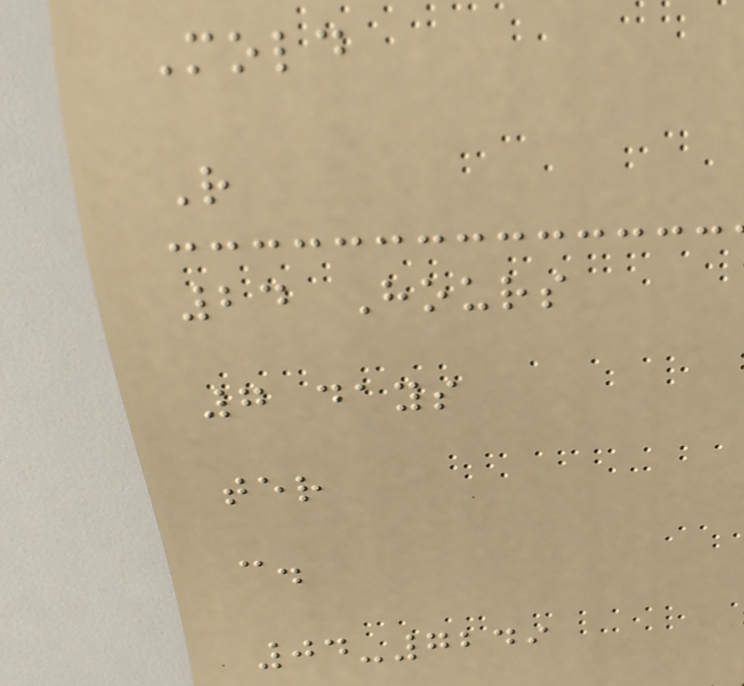Mold
R
24 Hours
7 days
ter
c.
04-7249
